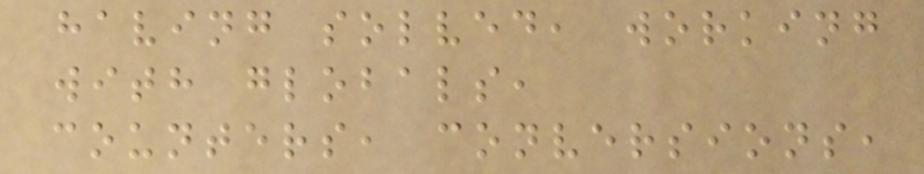having solved, working
with globals,
counters, conversions,
